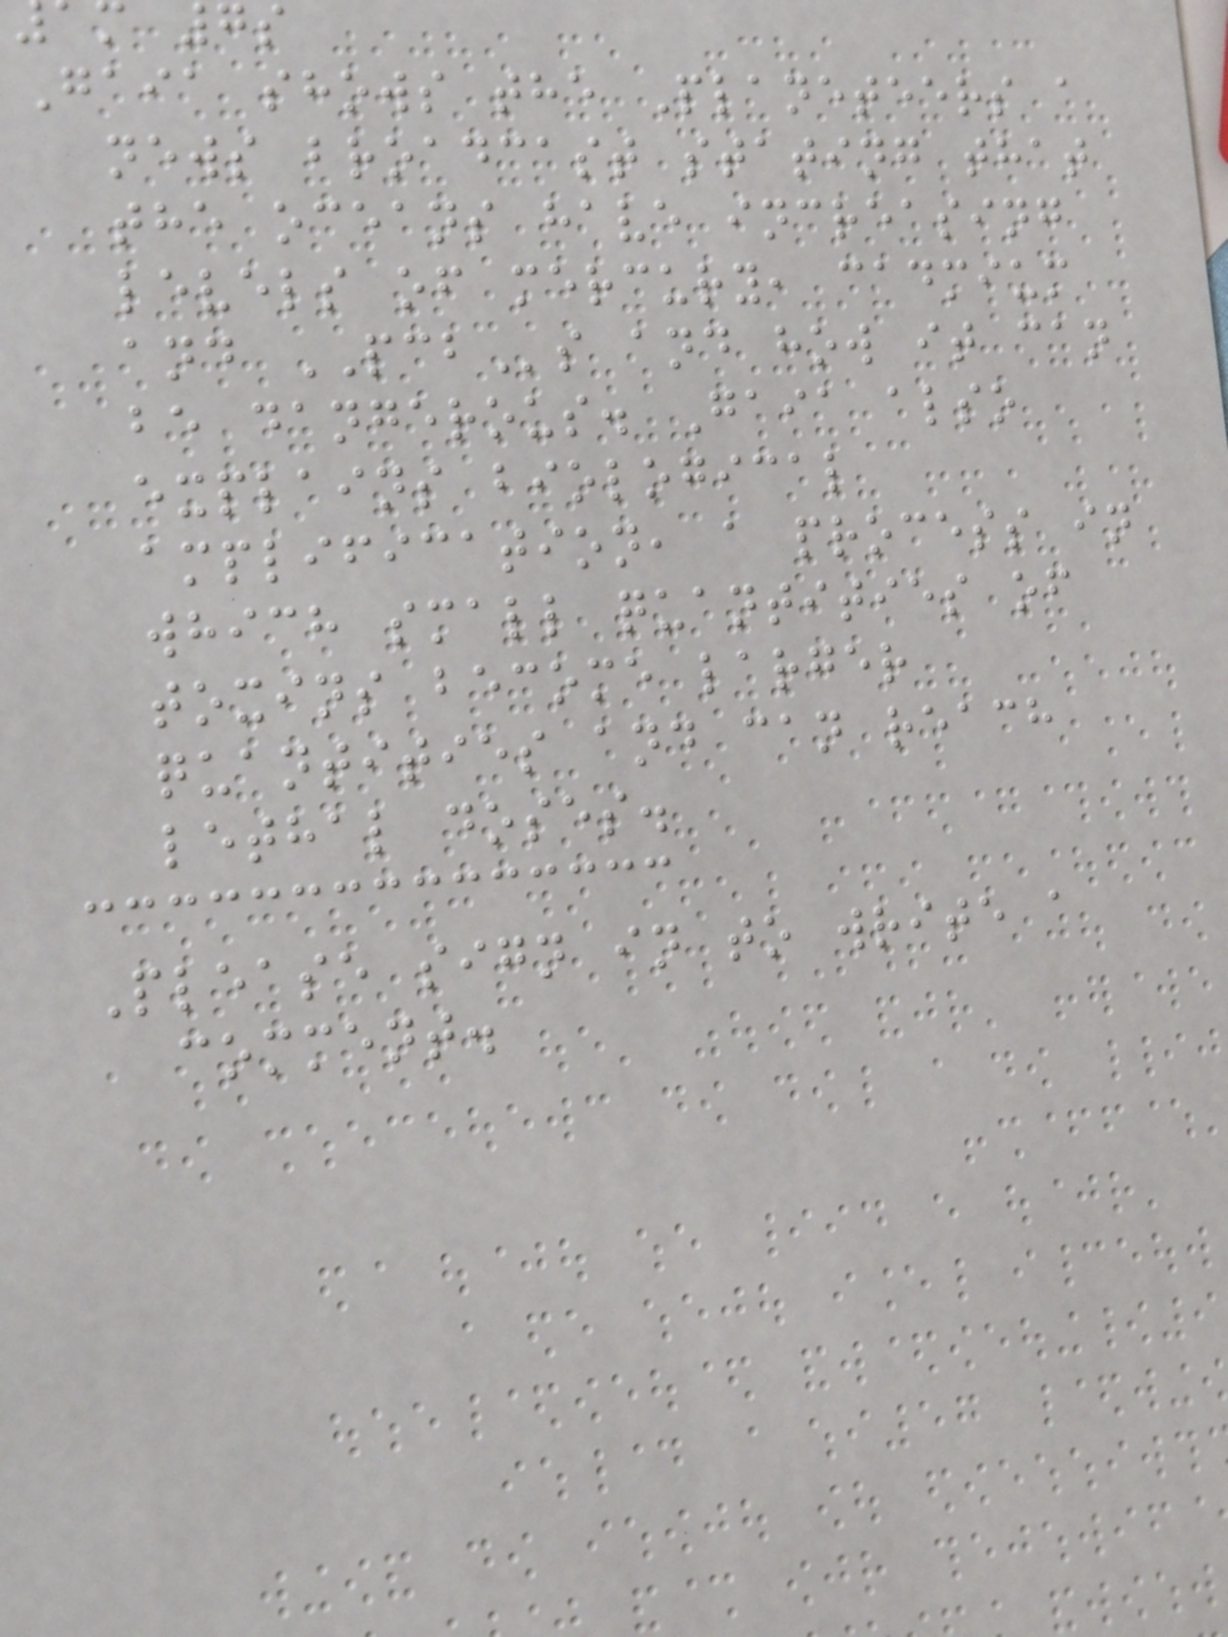Gaia shows the Planeteers a
news broadcast stating that
the oceans have increasing
levels of mercury, cadmium
and PCBs and how it can
be dangerous. Gaia also
explains biological
amplification, a process in
which small quantities of
toxins become larger
quantities and can reach
lethal doses.
Please sign in to write a
comment.
